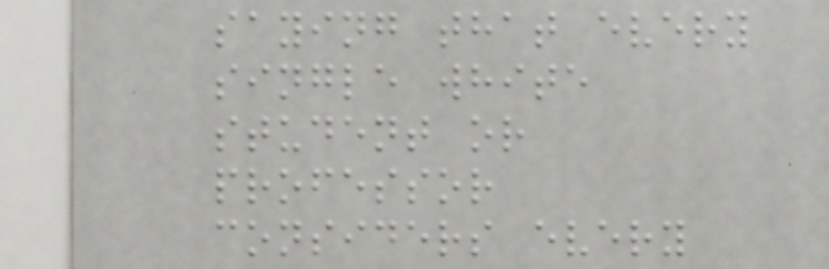saying that every
single white
student or
professor
considers every
